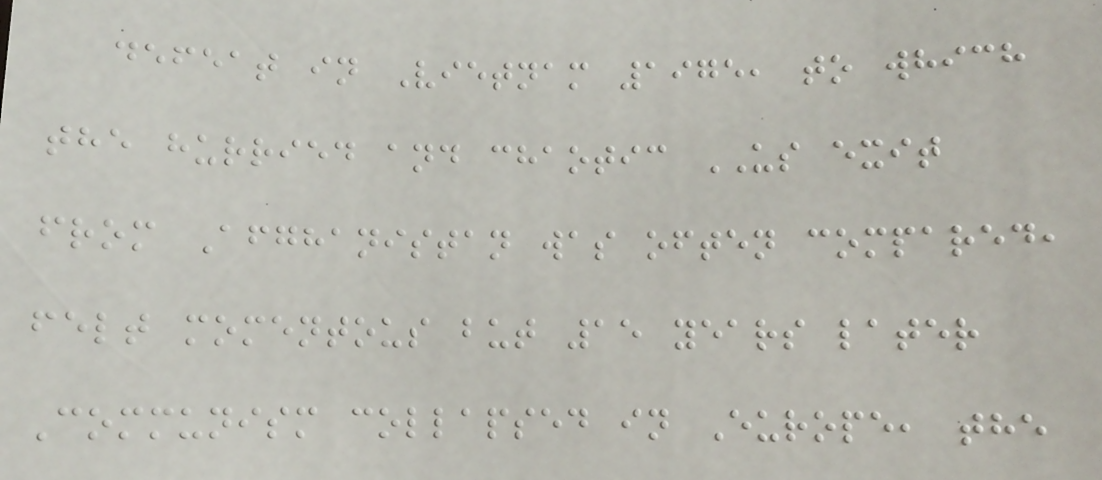defeat in Vietnam 1975, to which
the hurried and chaotic US exit
from Afghanistan was often compared,
felt momentous but 15 years later
Communism collapsed in Europe, the
